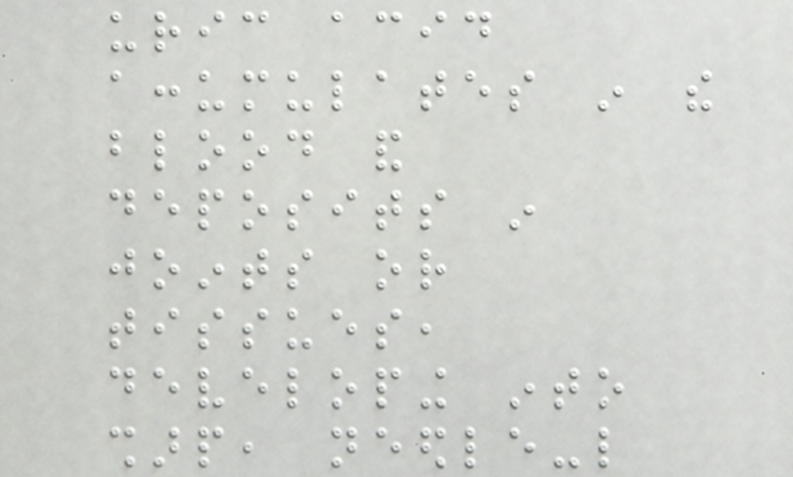uric acid
accumulates in the
blood and
deposits in
joints or
tissues,
developing into
sharp, needle-like
